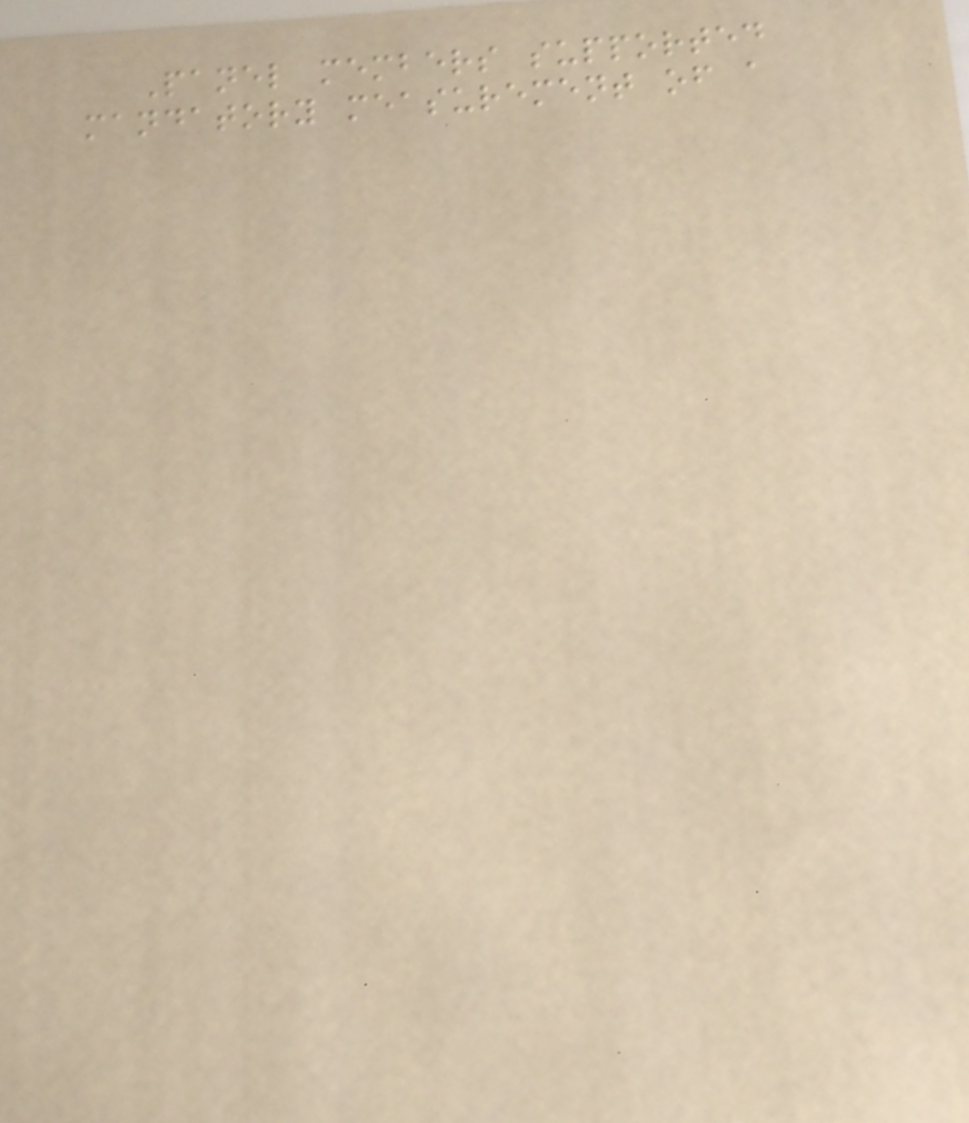Panel members supported
mandatory measurement of a
